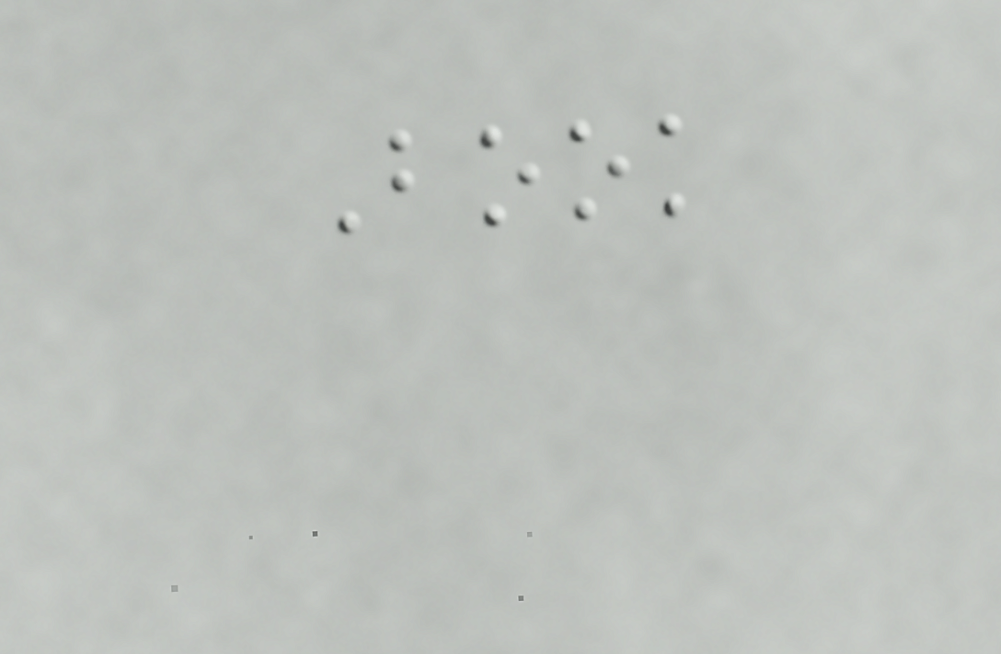Book
